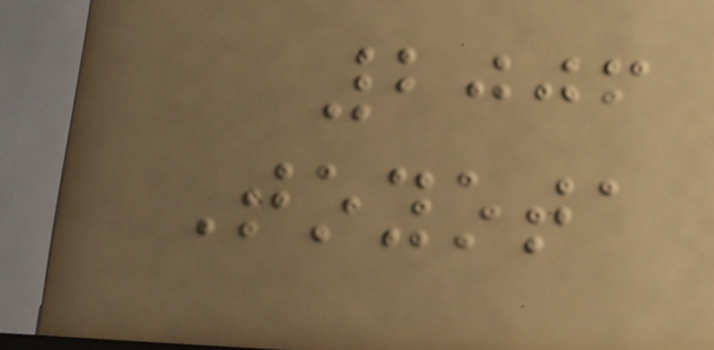2006
Toyota
